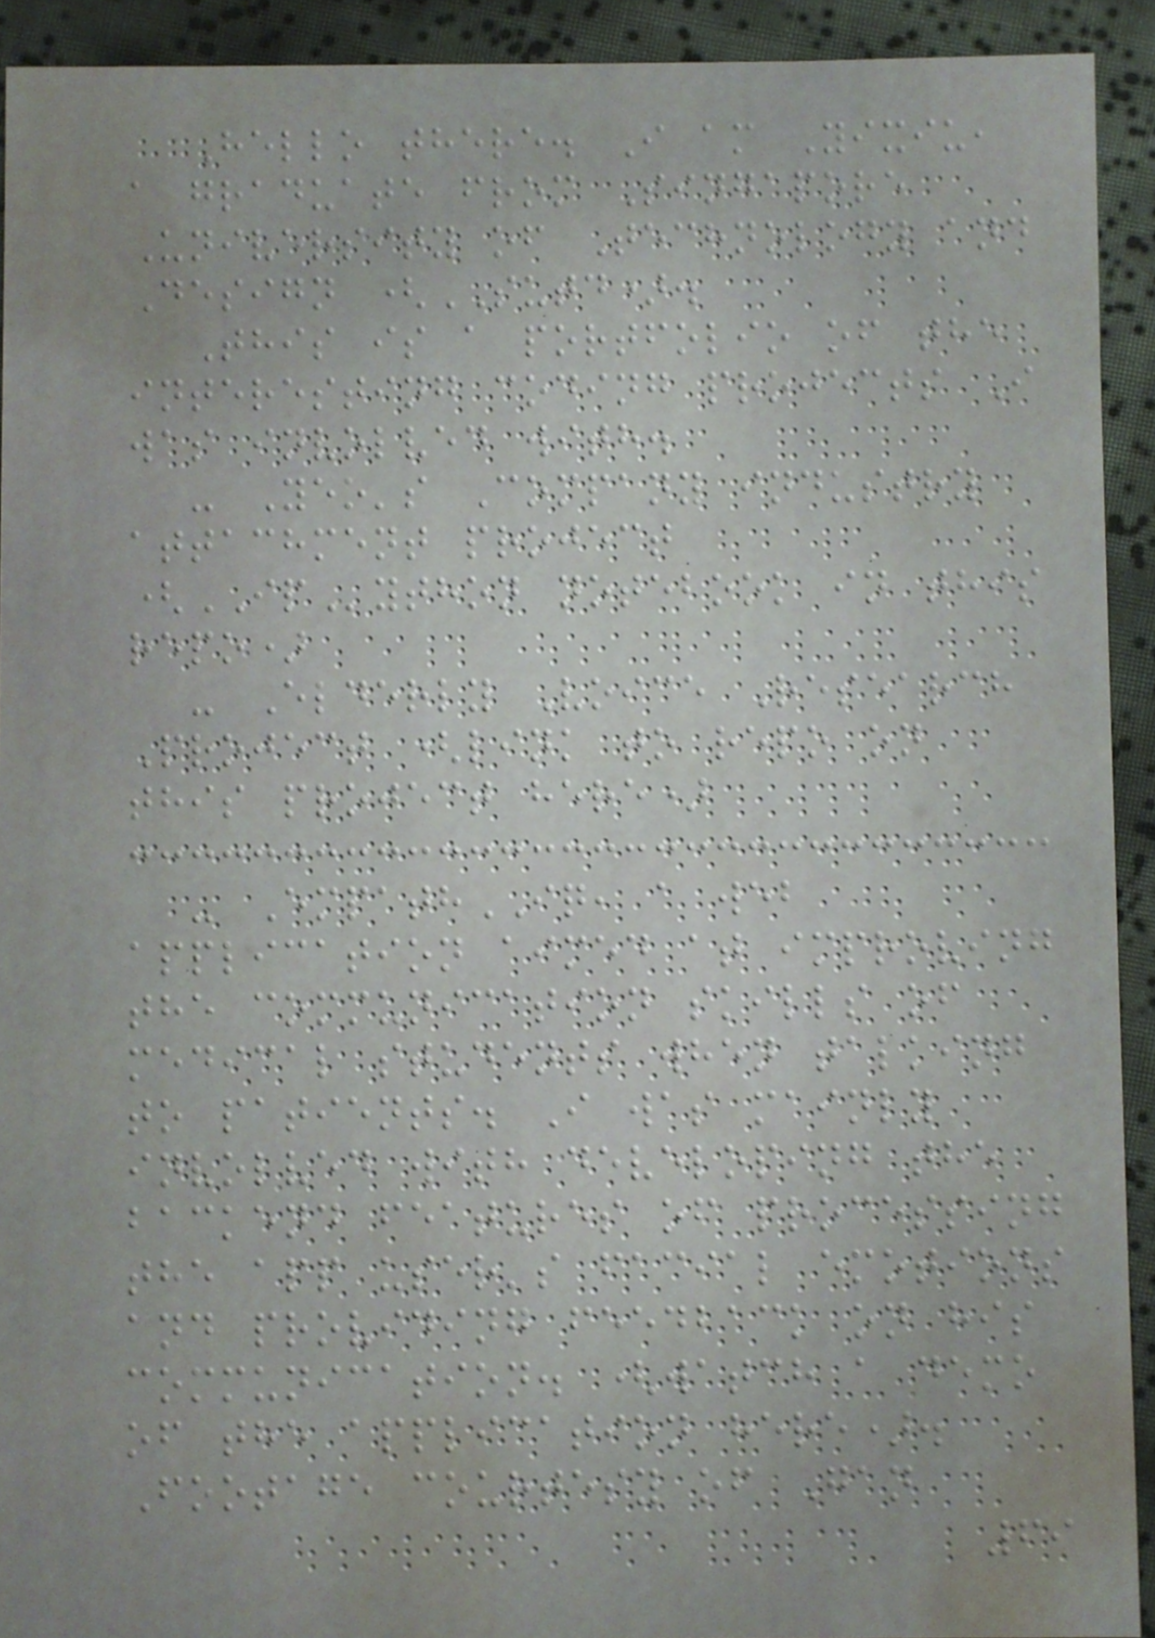Hello there. I am Yixiu,
a graduate from Singapore
University of Technology and
Design (SUTD).
This is a portfolio of the
interesting coding projects I
was involved with.
- Yeo's Company industry
attachment project
(IPython notebook in this
repo)
- Elderly Voice Research
Project (link to repo on
this project here)
- EmpathIQ, a web
application aimed at improving
the communication skills of
medical students when talking
to patients. I was mainly
involved with developing the
backend features of processing
the app user's facial emotions
and providing feedback on his
communication. (watch a demo
of the application here).
Footage courtesy of Gan
69
